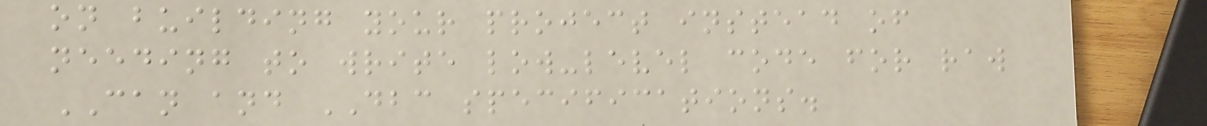on building your project instead of
needing to write low-level code for raw
CAN and DBC specifications.
